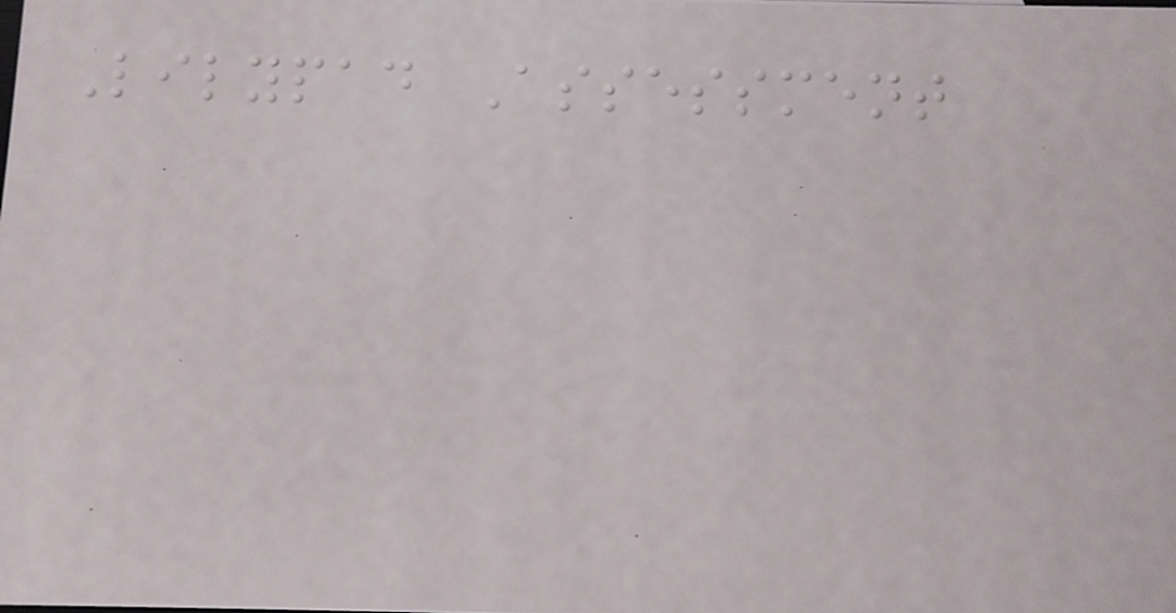Lilypad Assessment
